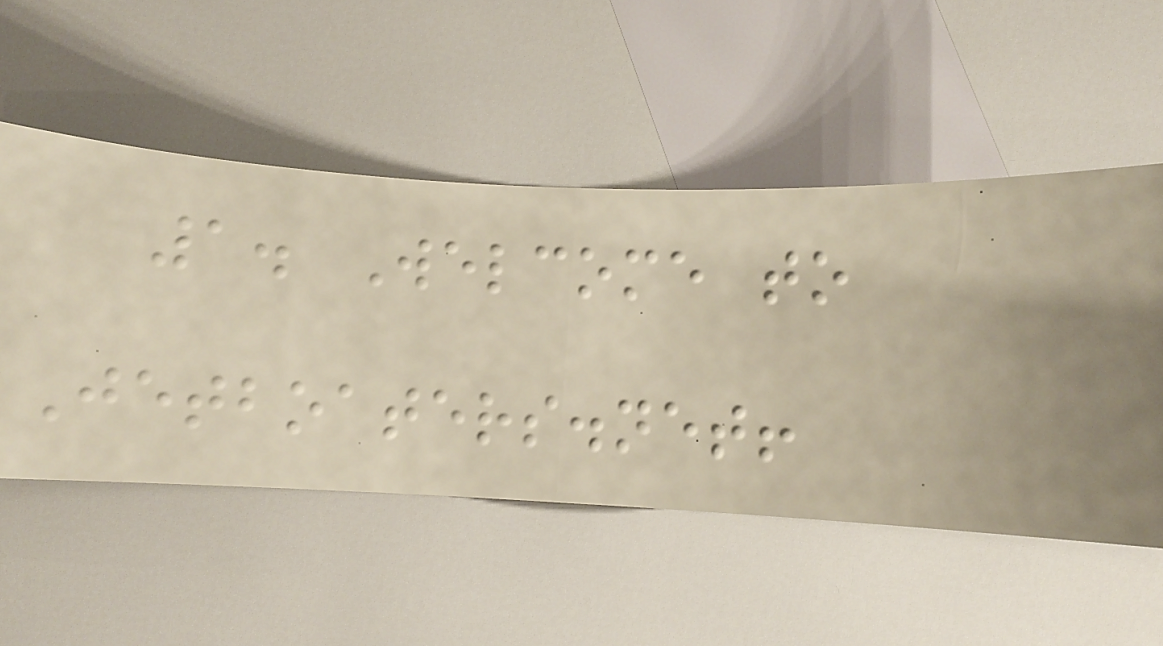1. Welcome to
Jetboaters.net!
